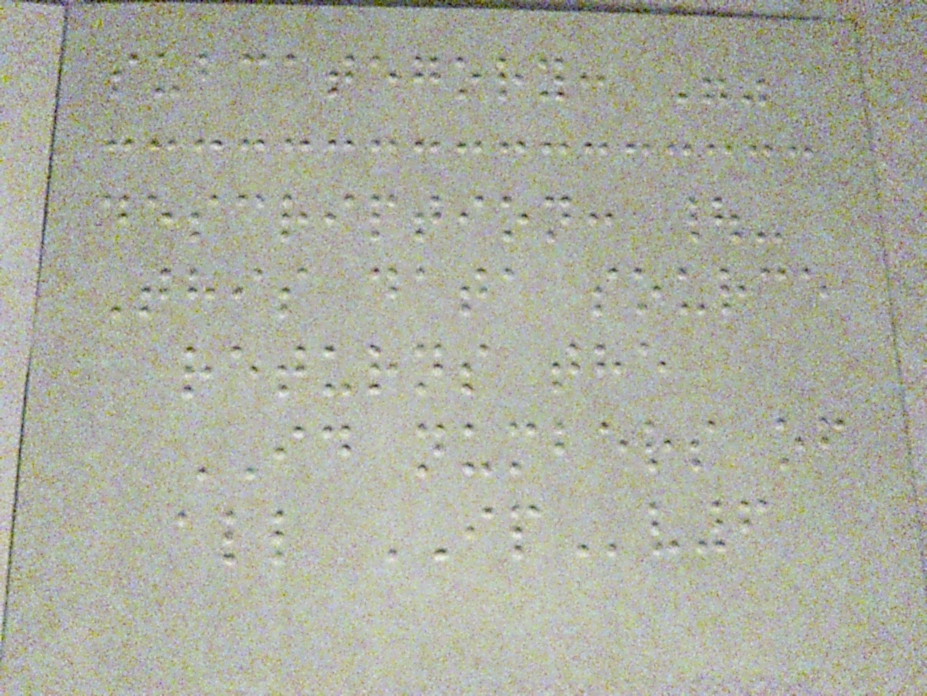subcategory: ""
description: |-
This data source
returns the
ID numbers of
all IPv6
